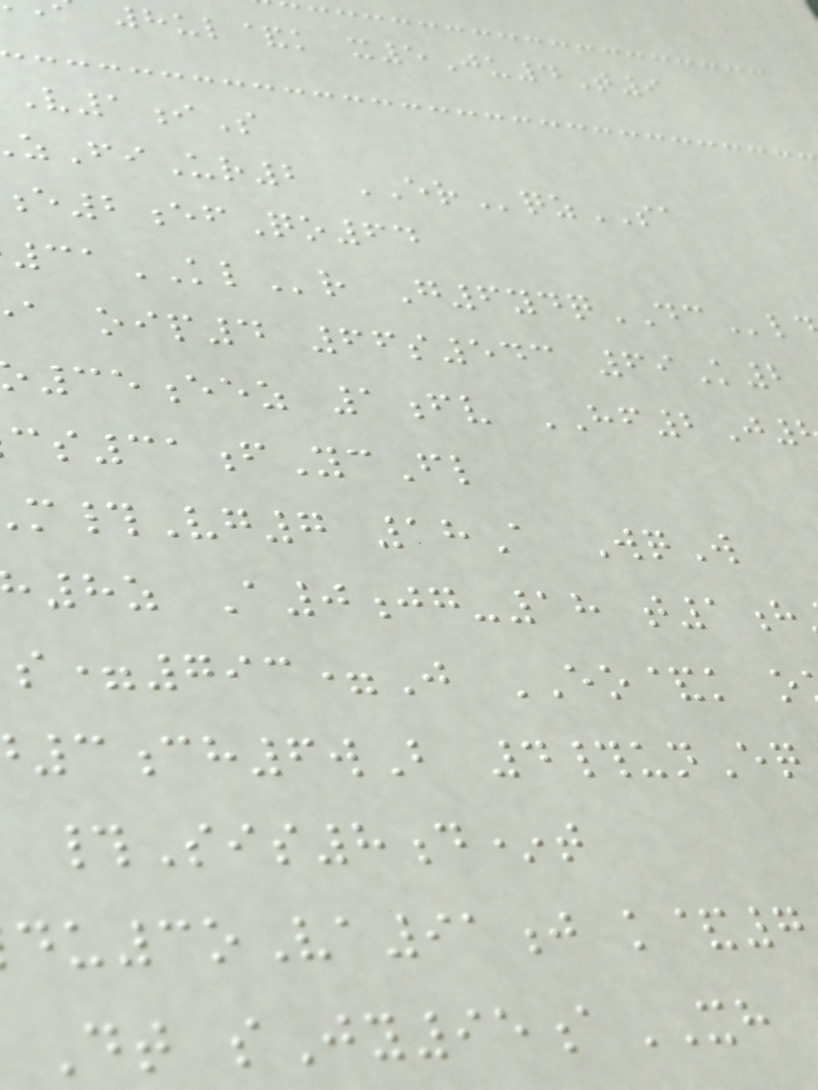8ul&k x5Ju4T9
V1iS
zFiUr2 ERqzSA
e2efQo64
31KLr G6ydqDCl
a oip4 66s543 69K2
35eez 1fv HF2J
s31fYcFl
#Vg7 18A WqW
8z A0jg-18 t1h
s=793=J EO&k o
3ch6wB 4#unEq
#Sis8d*t
u3oVa91j k&7
Dt sJy95aXH
